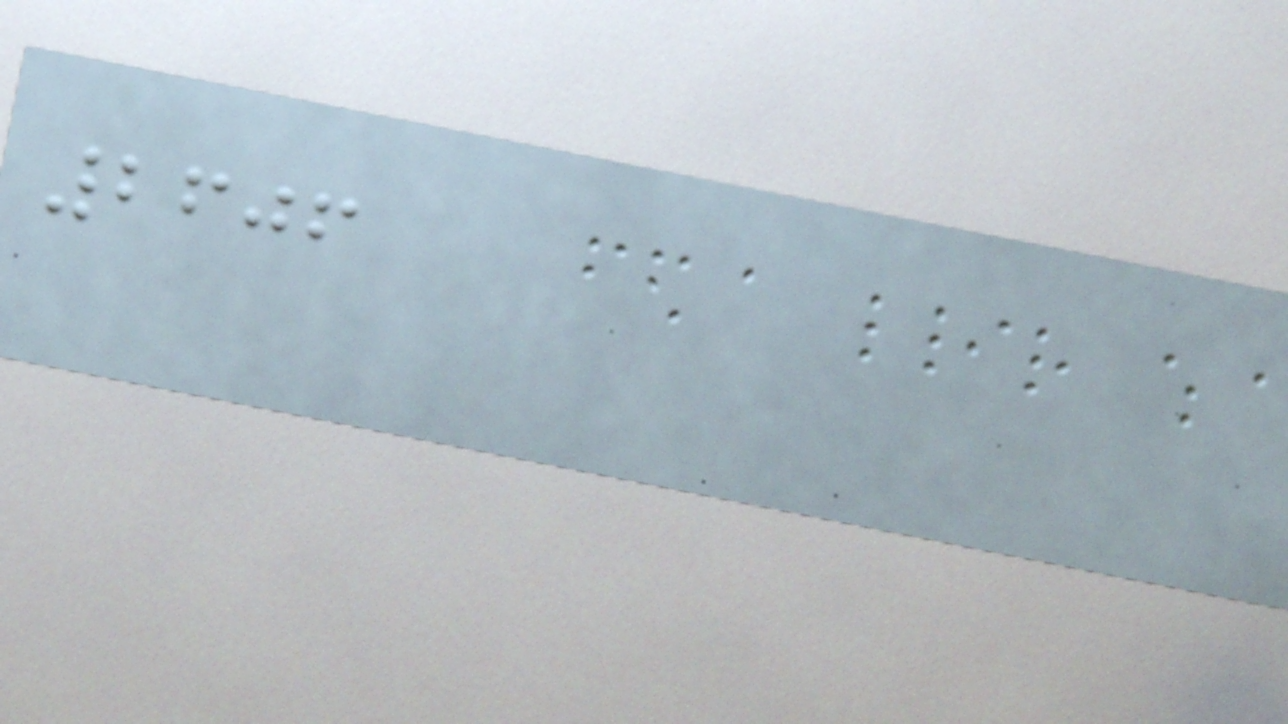2606
